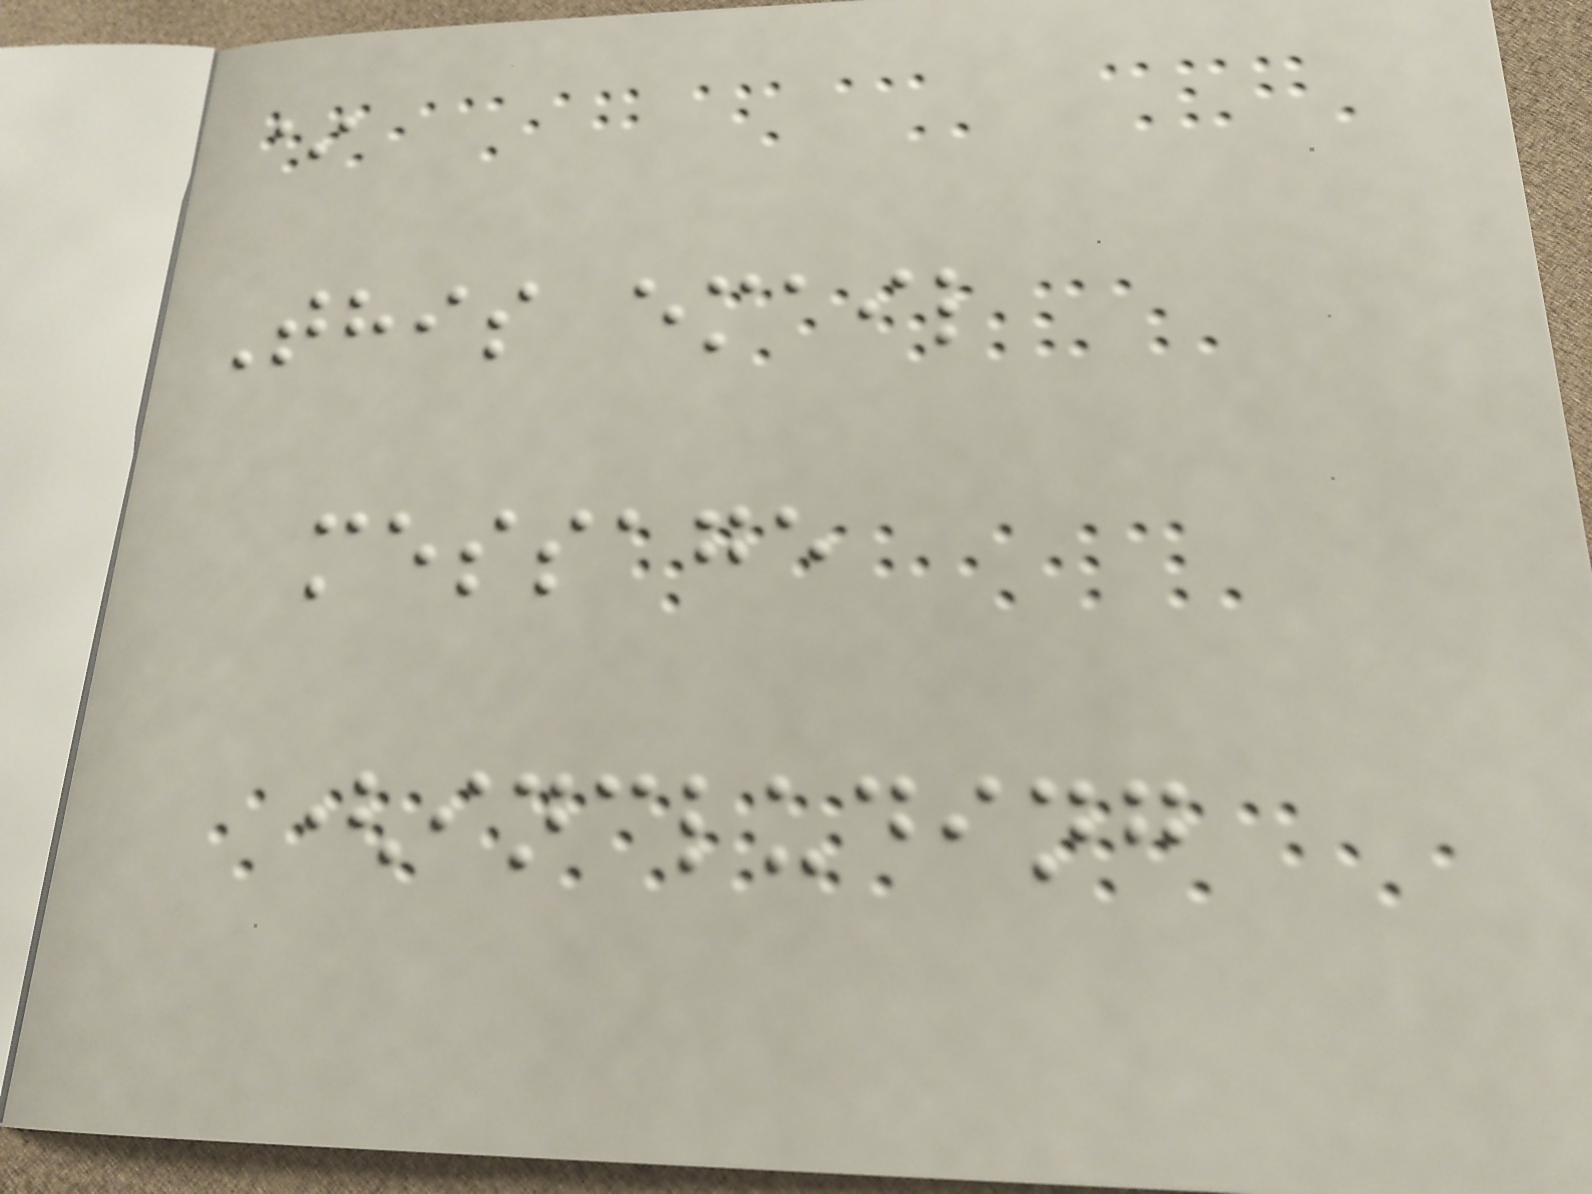*
This email
message
(including
